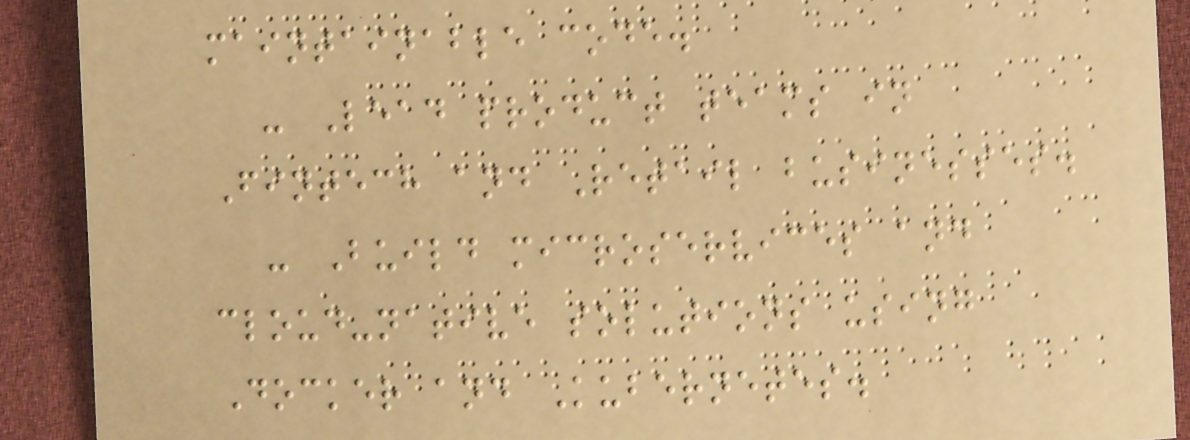maintainable code.
- Lead product teams in
Fintech and Retail businesses.
- Build microservices and
cloud-native solutions using
Docker and Kubernetes.
